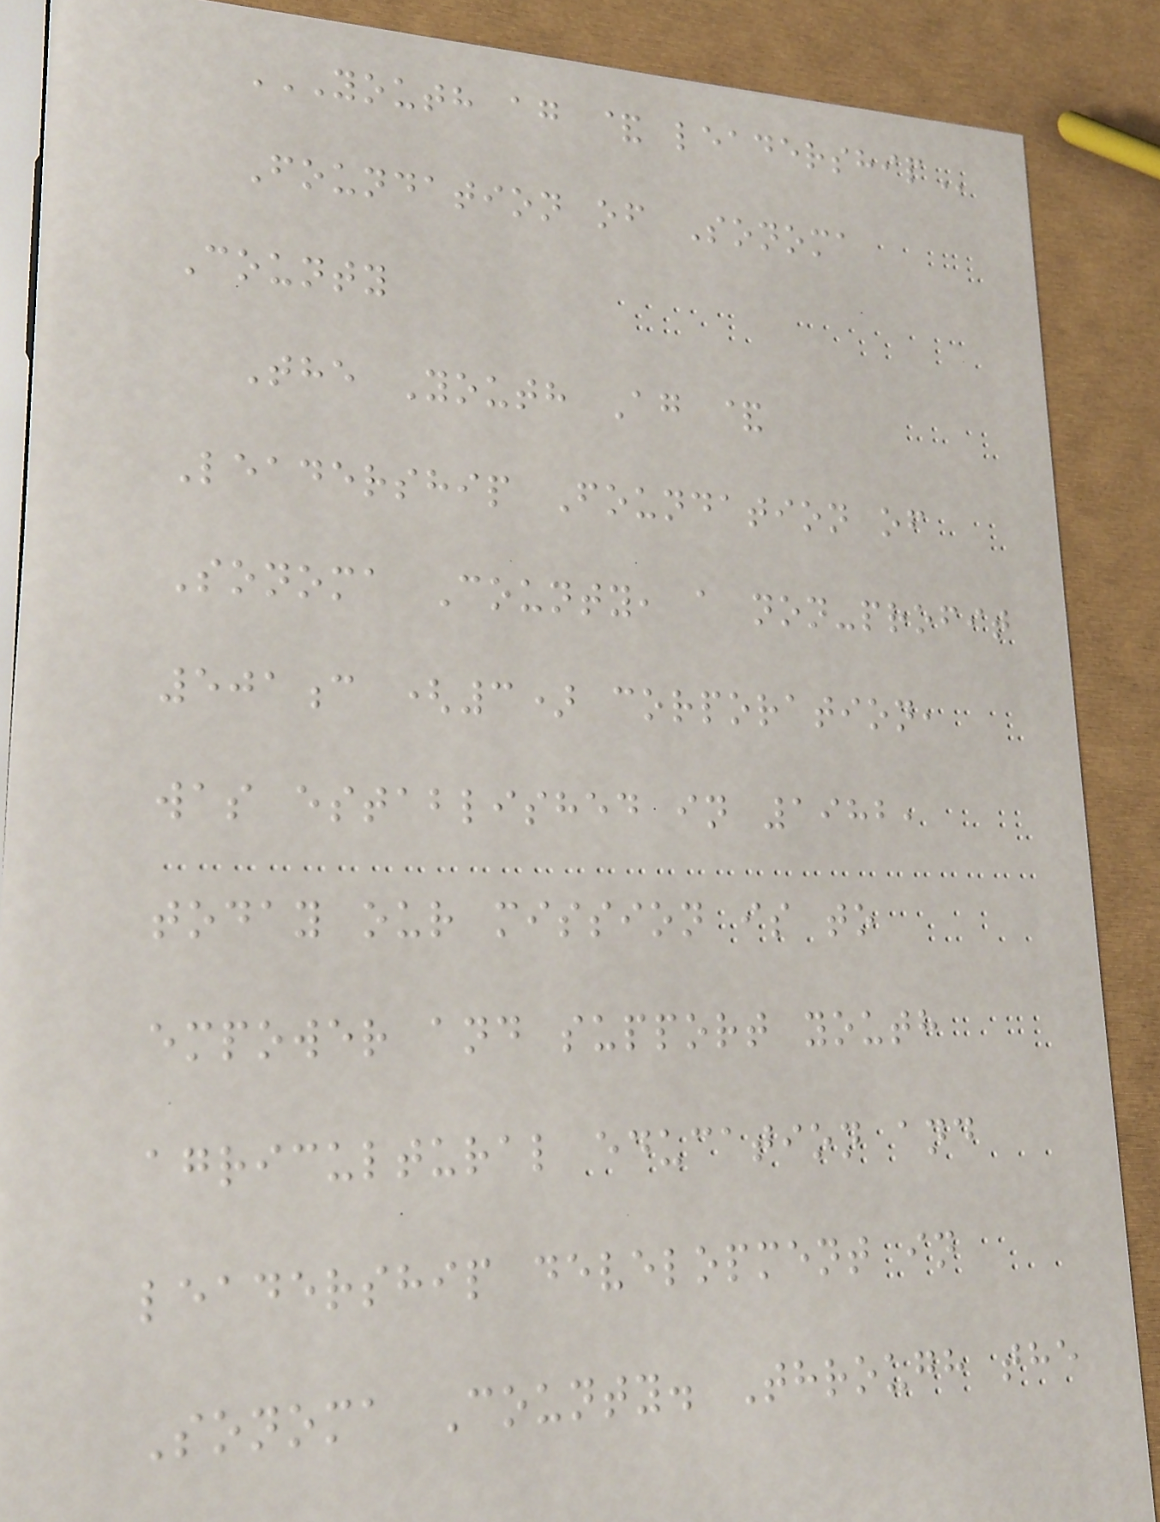YOUTH AG & LEADERSHIP
Foundation of Sonoma
County
The Youth Ag &
Leadership Foundation of
Sonoma County, a non-profit
501c (3) corporation,
was established in 1982,
today our mission is to
empower and support youth
agricultural education and
leadership development in
Sonoma County. Through the
